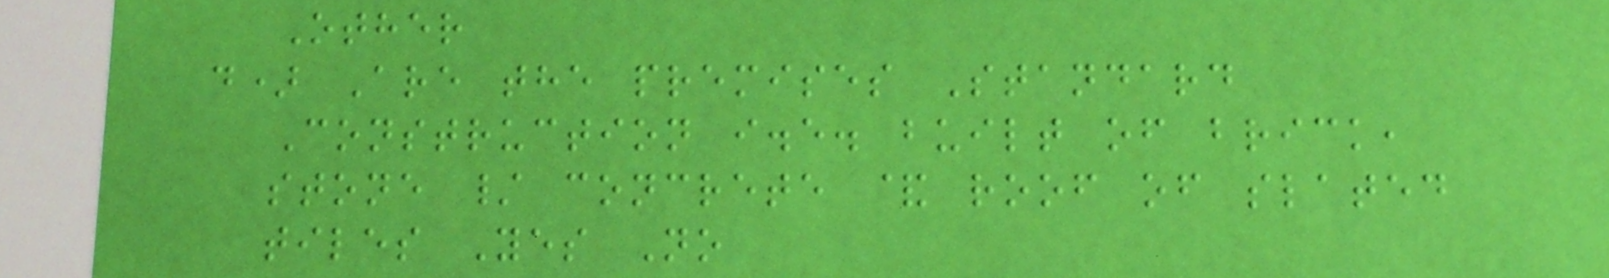Other
d) Are the premises Standard
Construction i.e. built of brick,
stone / concrete & roof of slated
tiles Yes No
